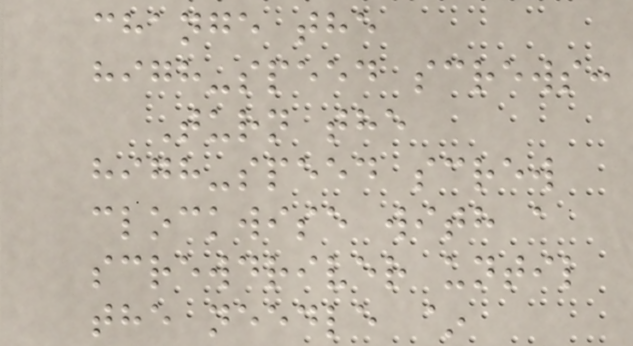change the
high-speed screws:
Turn the
high-speed screw
clockwise with a
screwdriver until
the needle ~
